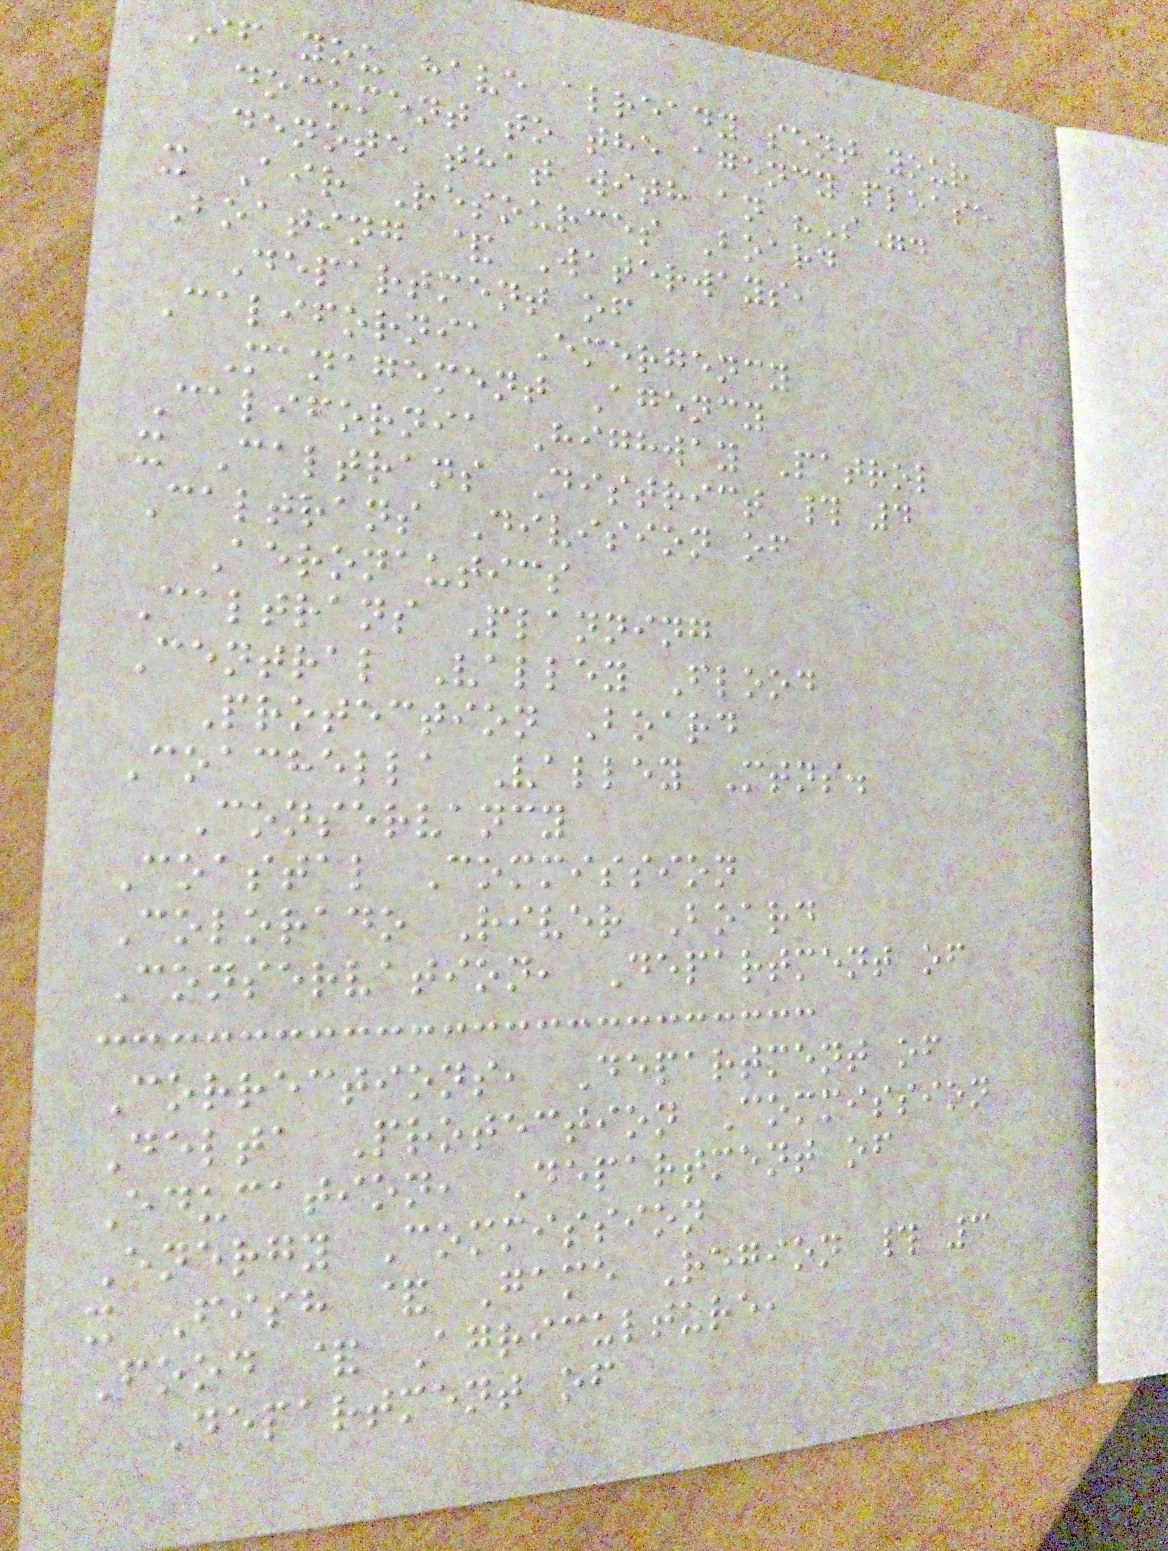If you have already sent your
document to the agency please
denote that with an "S".
x Air Resources Board
Boating & Waterways,
Department of
California Emergency
Management Agency
California Highway Patrol
x Caltrans District # 4
Caltrans Division of
Aeronautics
Caltrans Planning
Central Valley Flood
Protection Board
Coachella Valley Mtns.
Conservancy
Coastal Commission
Colorado River Board
Conservation, Department of
Corrections, Department of
Delta Protection Commission
Education, Department of
Energy Commission
x Fish & Game Region # 3
Food & Agriculture,
Department of
